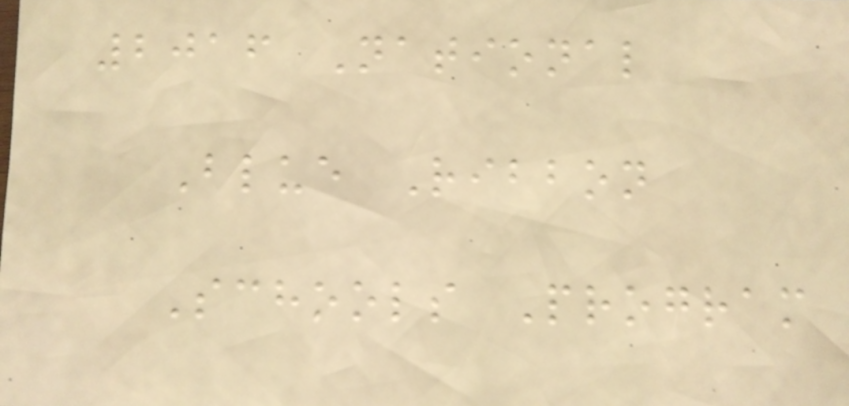2016 National
Blue Ribbon
Schools Program
